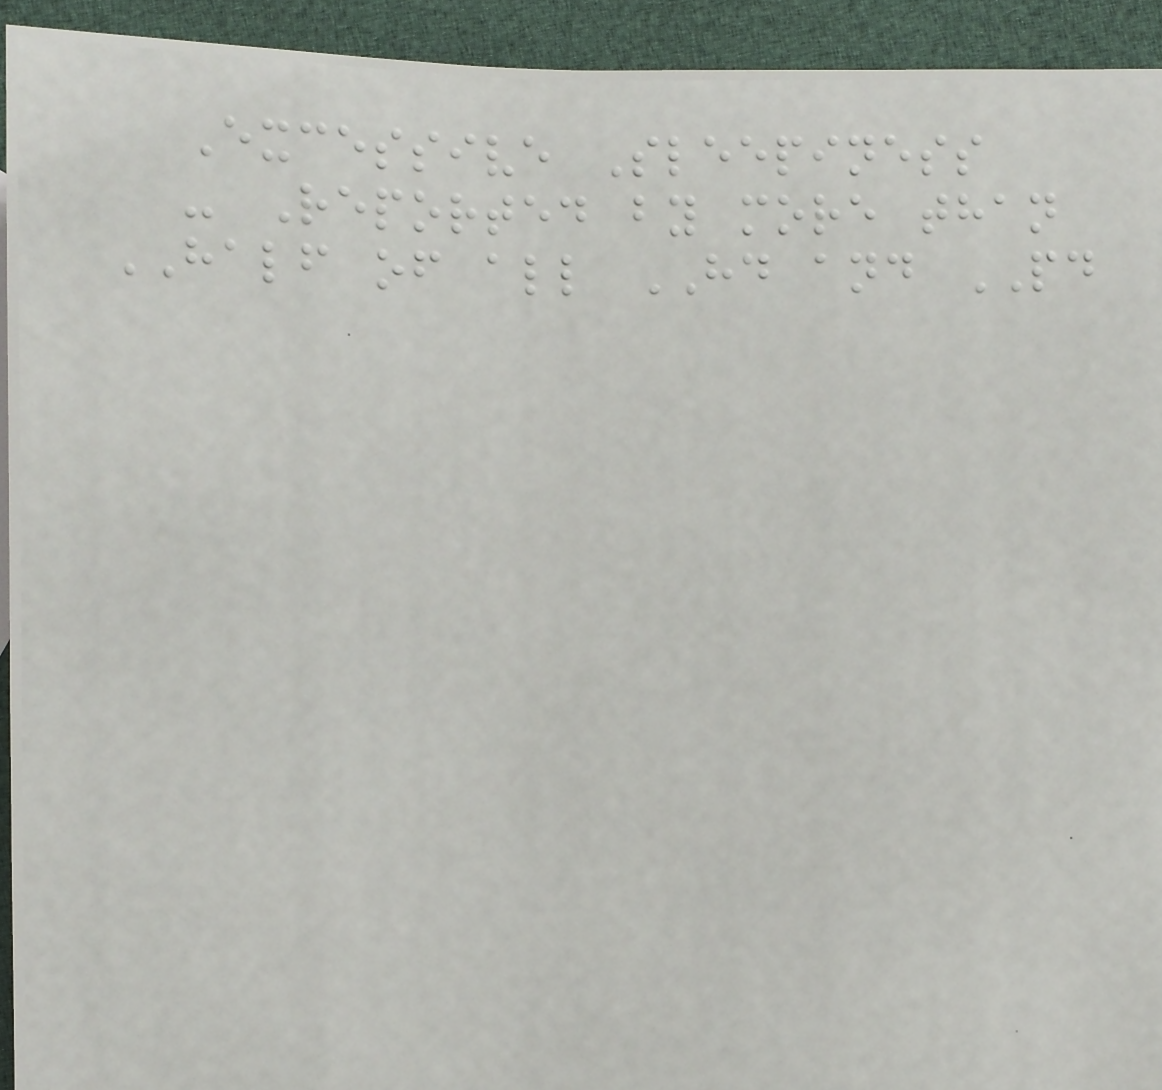Excessive Sleepiness
- Reported by more than
HALF of all HD and PD
